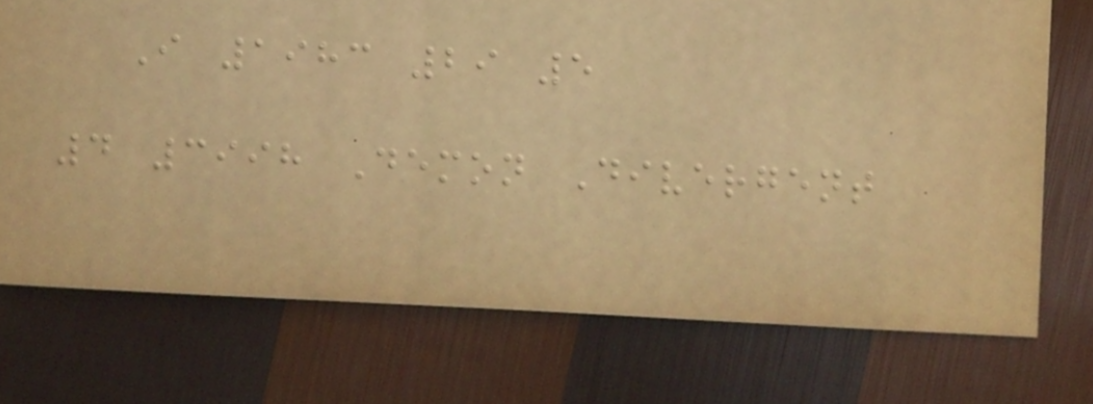I 1983 29 5
4 3998 Demon Divergent
